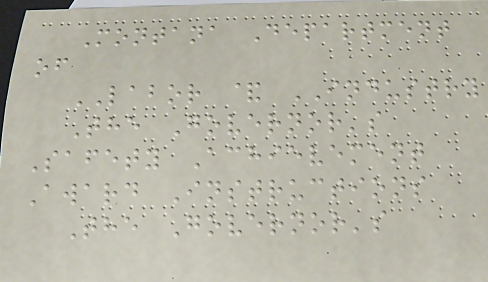Montana Department
of
LABOR & INDUSTRY
The Governor's
Safety Achievement
Award Instructions
The Governor's
